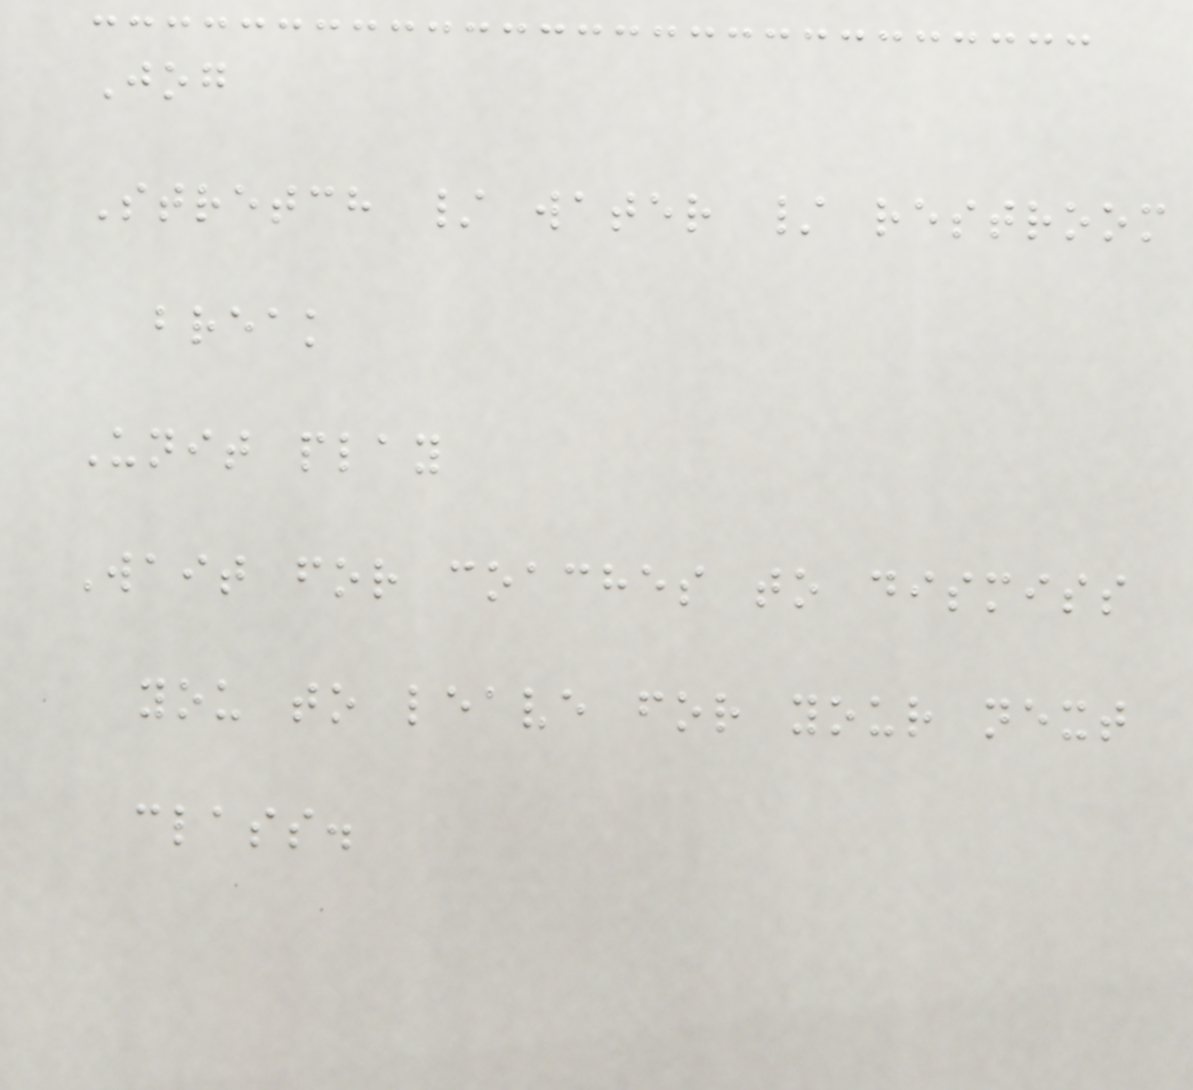Jog
Stretch / water / restroom
break
Unit play
Wait for coaches to dismiss
you to leave for your next
class.
